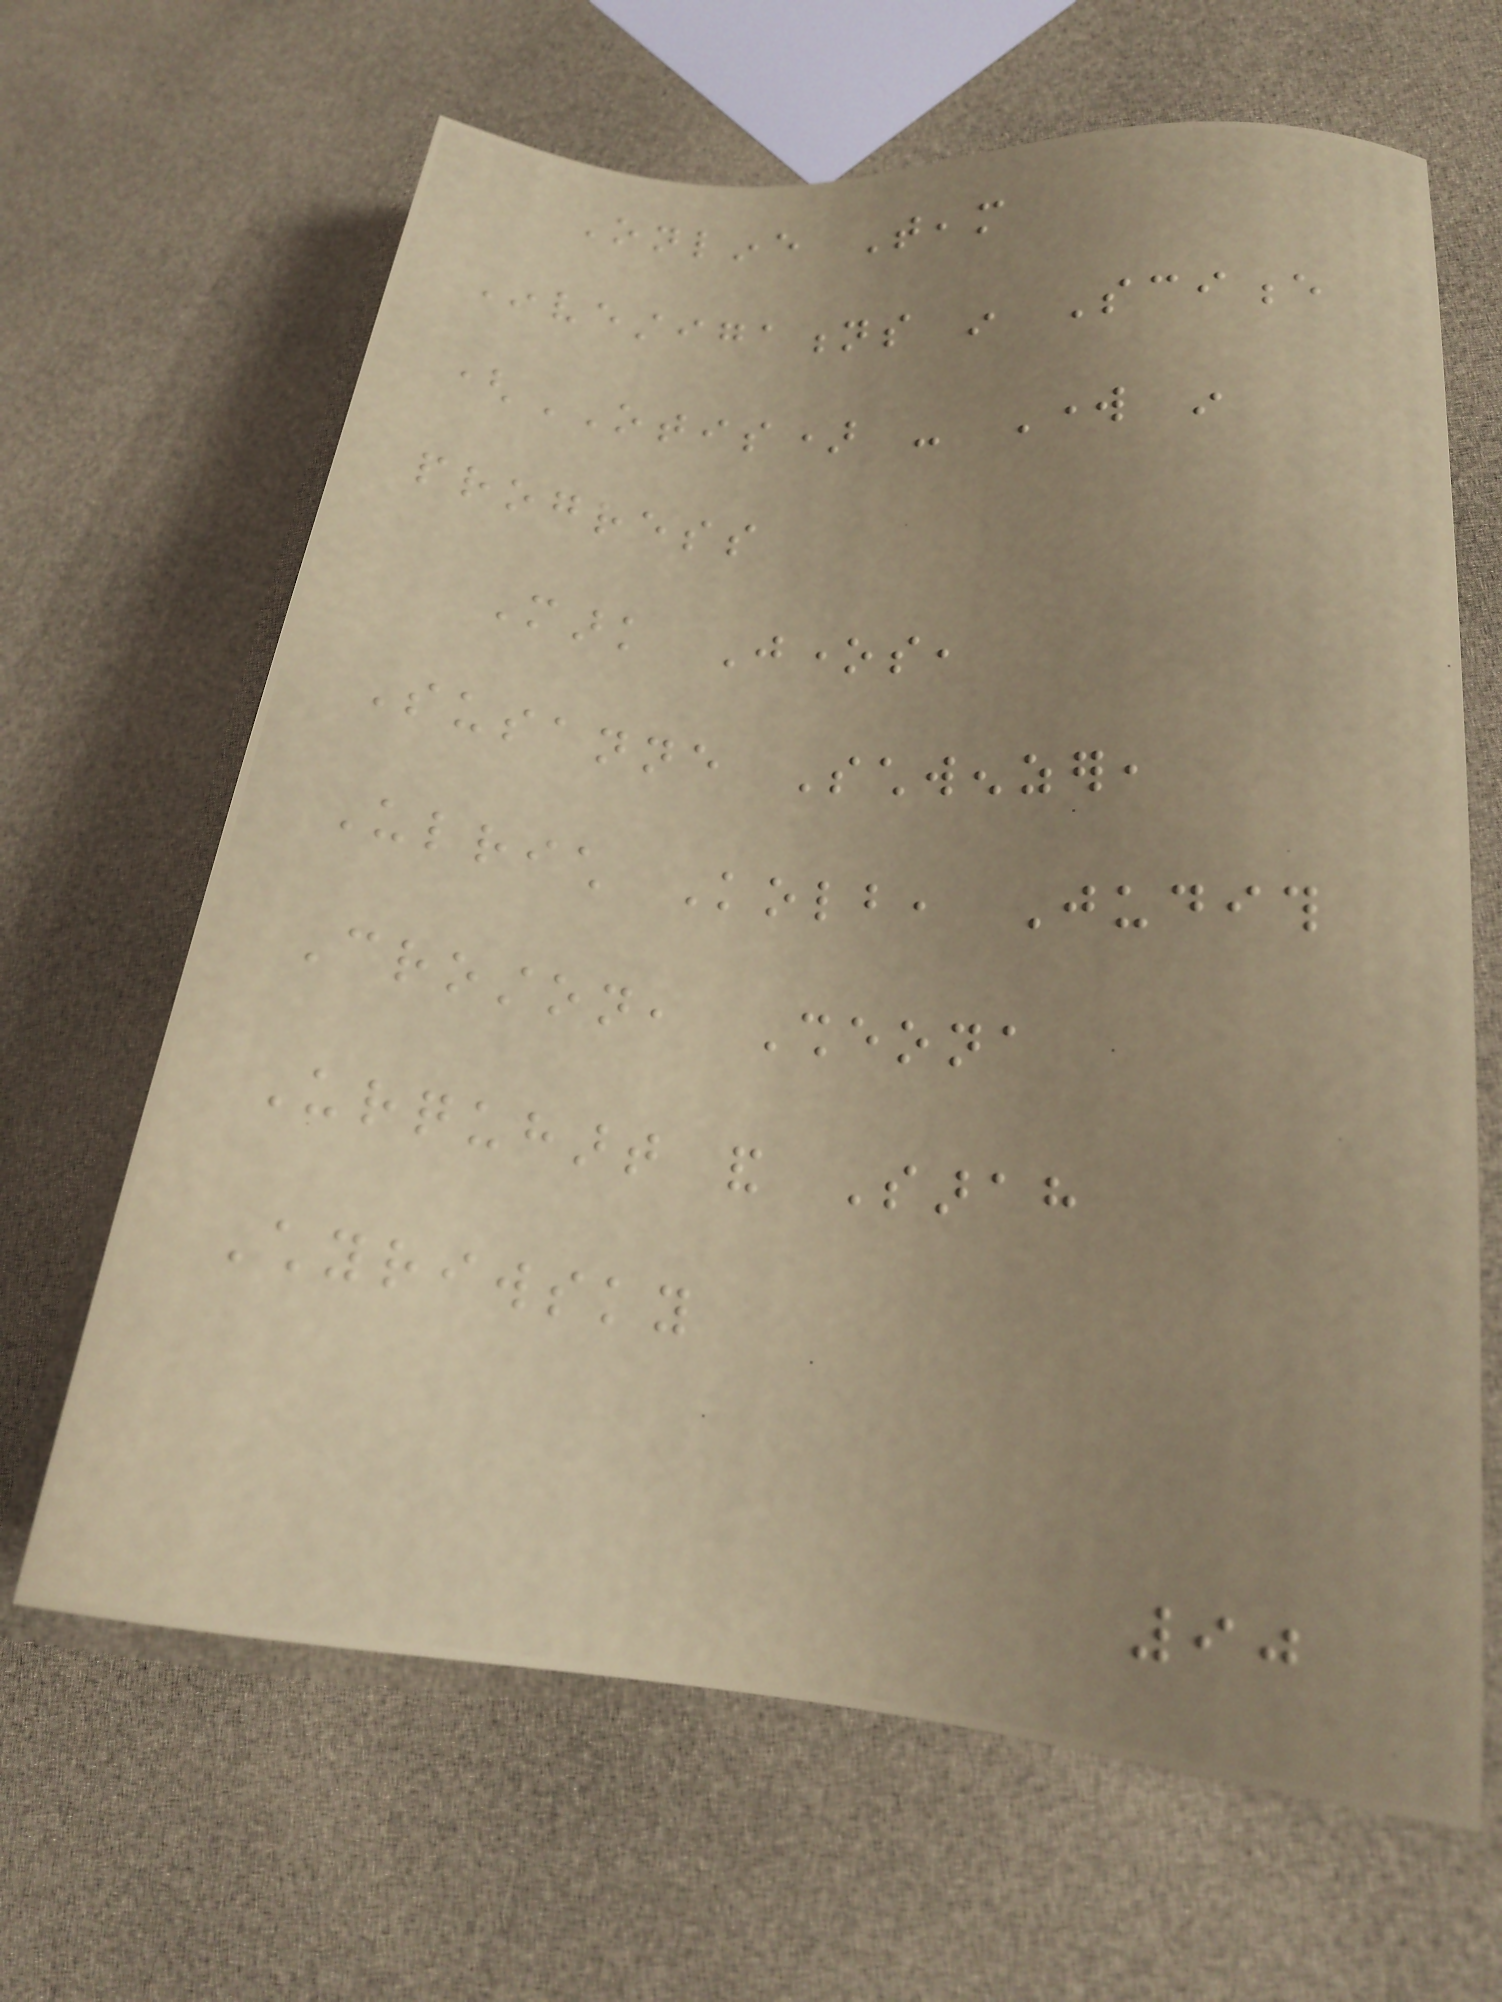Online Team
Investigations in Science
(OTIS) - Work in
progress
Mark Jones,
Susanne Schwenzer,
Ulrich Kolb, Judith
Croston, Sheona
Urquhart and Sarah
Chyriwsky
90
